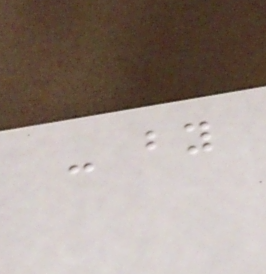- by
